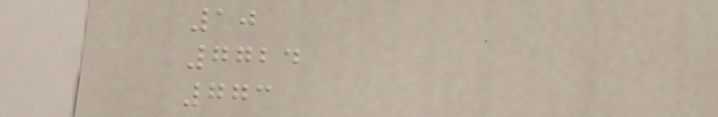10
7724
773
